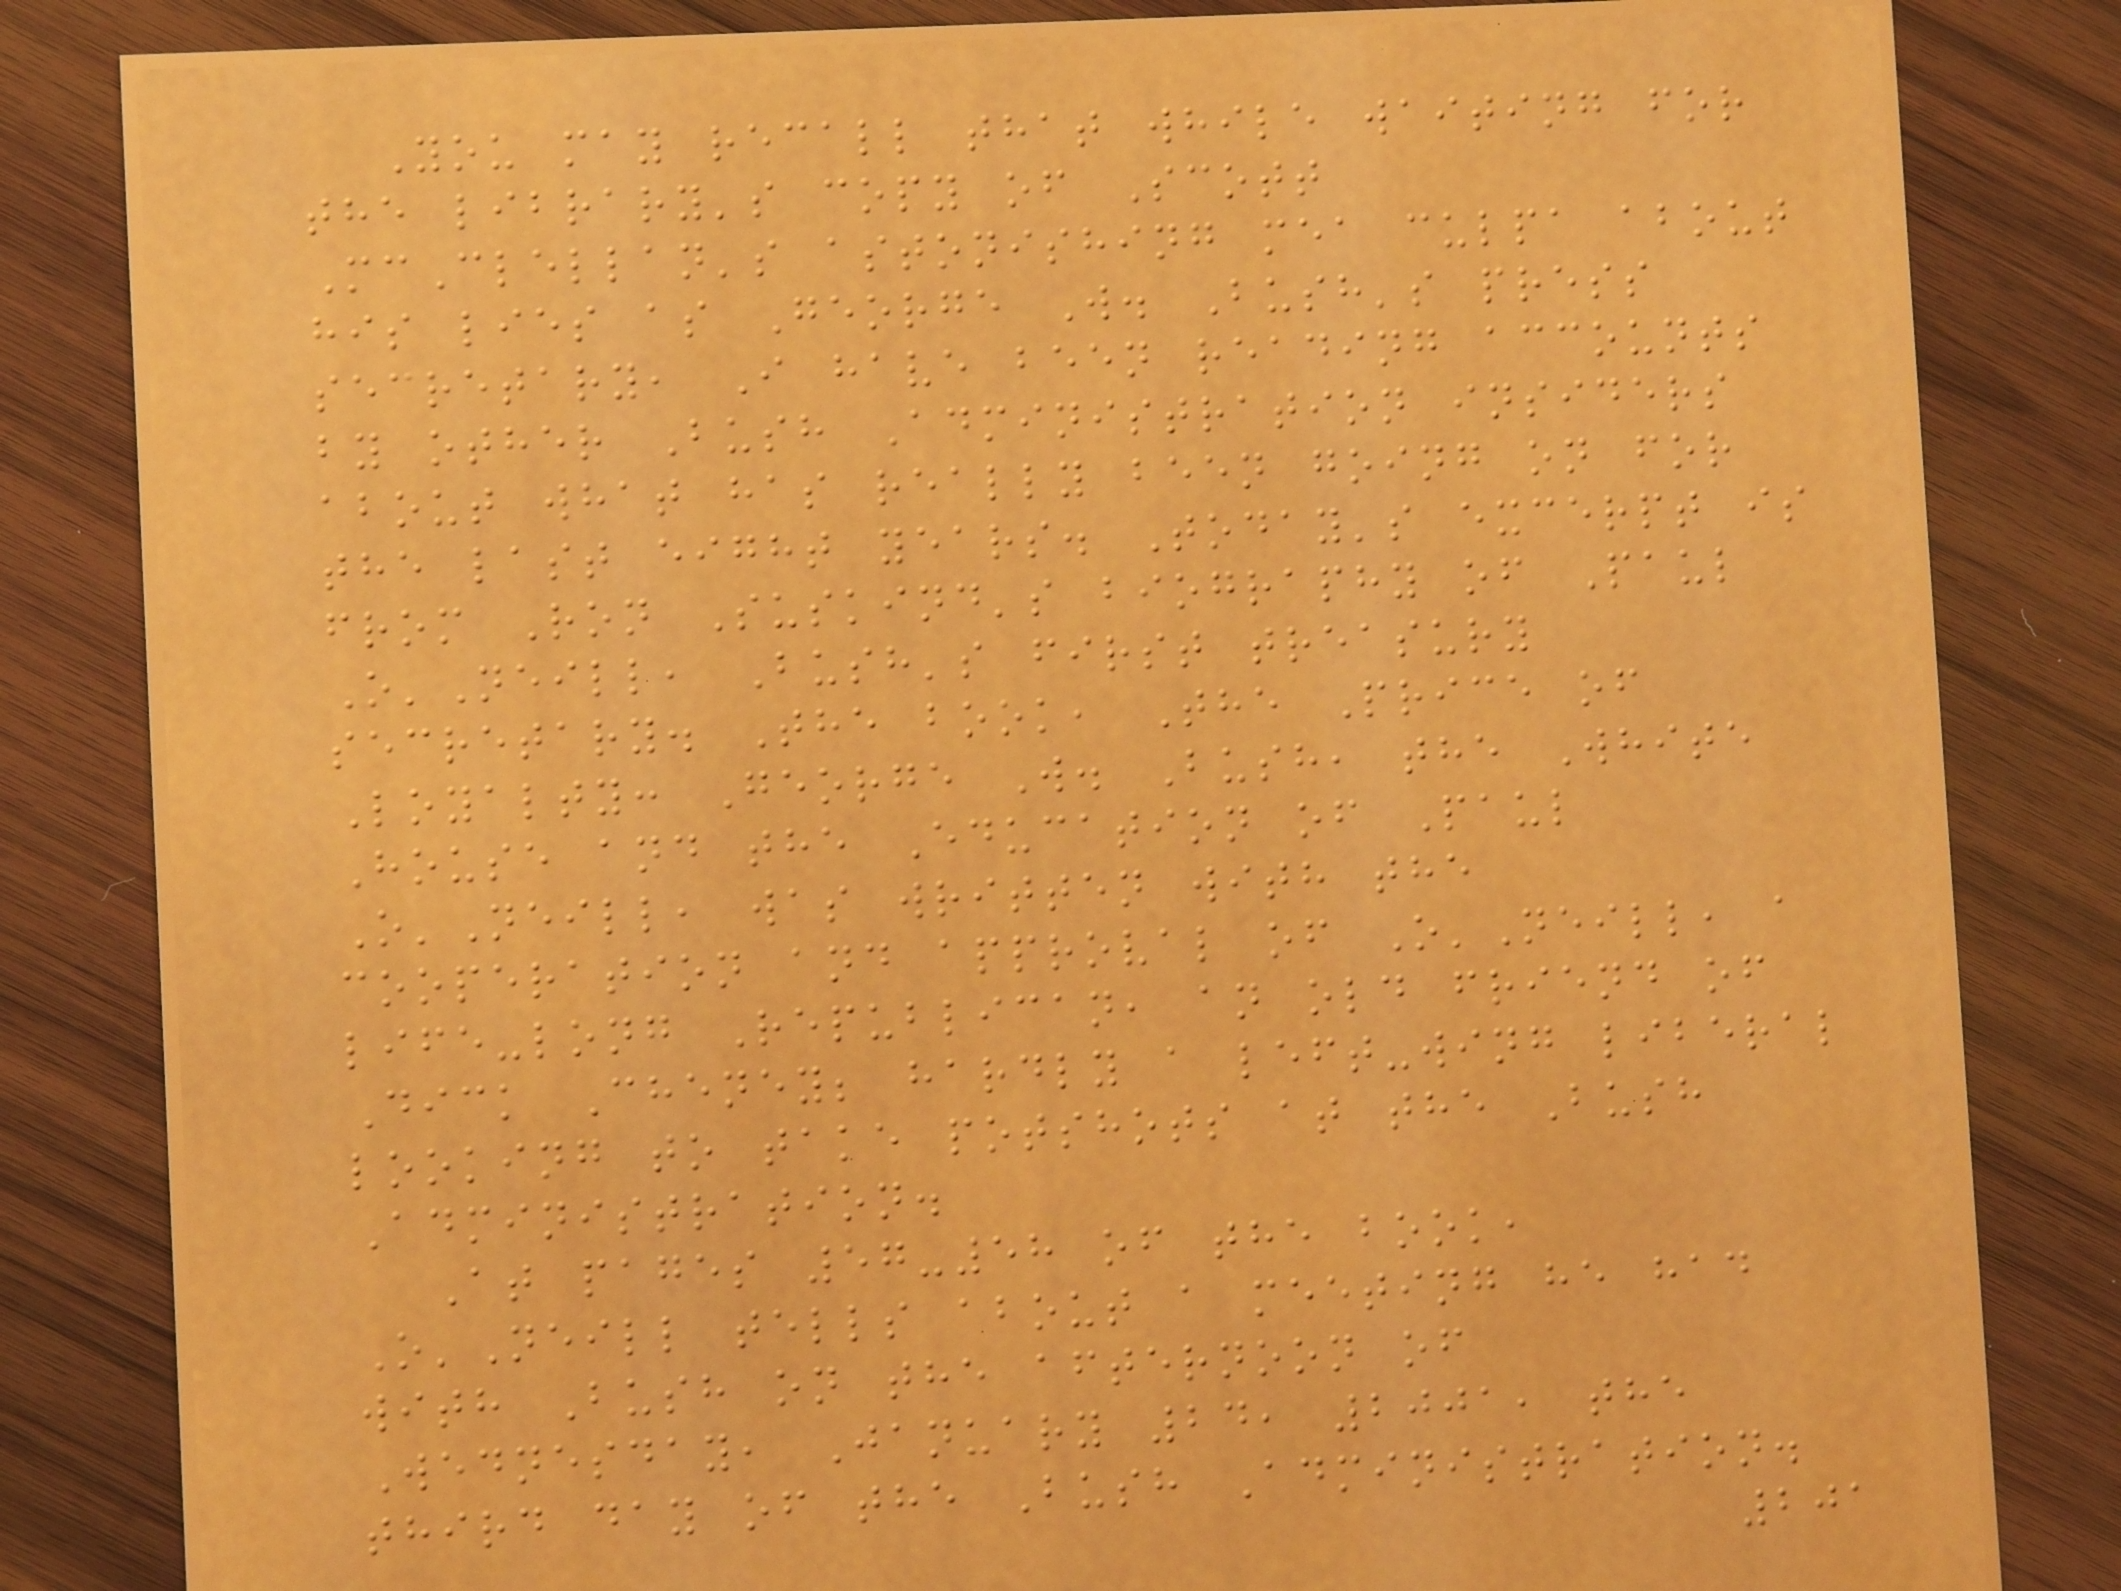You may recall that while waiting for
the library's copy of Scott
McClellan's astonishing mea culpa about
his lies as George W. Bush's press
secretary, I have been reading accounts
by other Bush Administration insiders
about what has really been going on for
the last eight years. Today's excerpt is
from Ron Suskind's biography of Paul
O'Neill, Bush's first treasury
secretary. The book, The Price of
Loyalty: George W. Bush, the White
House and the Education of Paul
O'Neill, was written with the
cooperation and approval of O'Neill, a
life-long Republican, an old friend of
Dick Cheney; hardly a left-wing liberal
looking to take potshots at the Bush
Administration.
At pages 57-58 of the book,
O'Neill tells about a meeting he had
with Bush on the afternoon of
Wednesday, January 24, 2001, the
third day of the Bush Administration.
201
